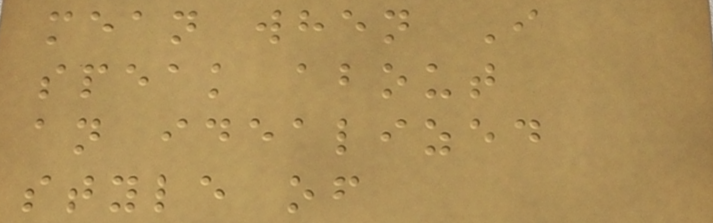mean when I
speak about
an idealized
style of
